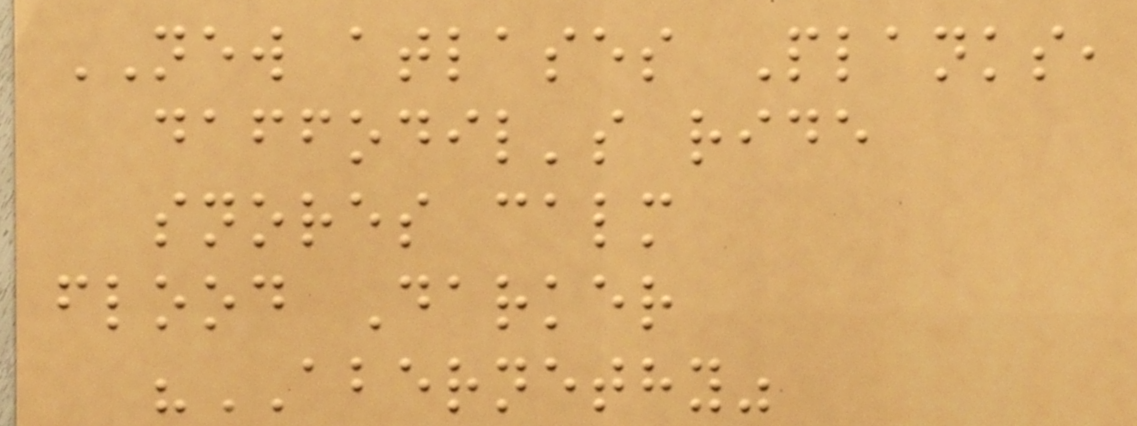NEW atlases Planks,
daffodil's ride
snores calm
flood Darker
"ABERNETHY"
